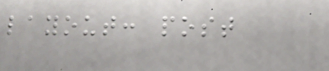layout: post
